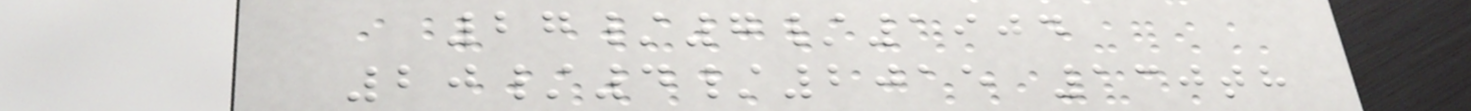27/7/1904
20/4/2015 130th
